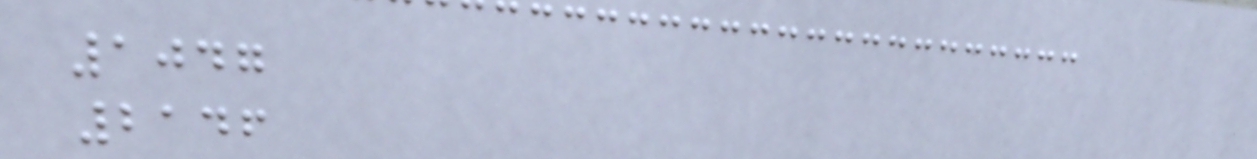1047
2146
